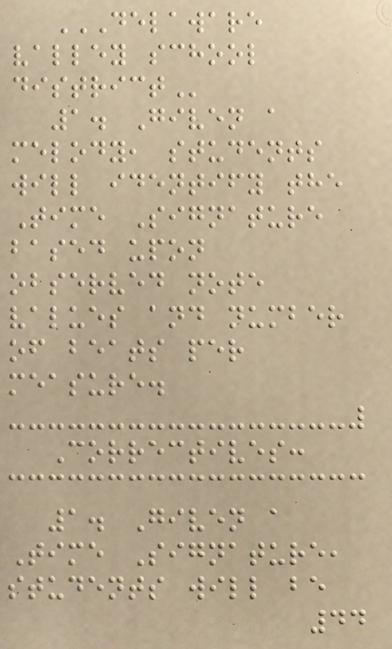DELAWARE
VALLEY SCHOOL
DISTRICT
1. Given a
melody, students
will identify the
Time Signature
based upon
observed note
values and number
of beats per
measure.
Correctives:
1. Given a
Time Signature,
students will be
44
